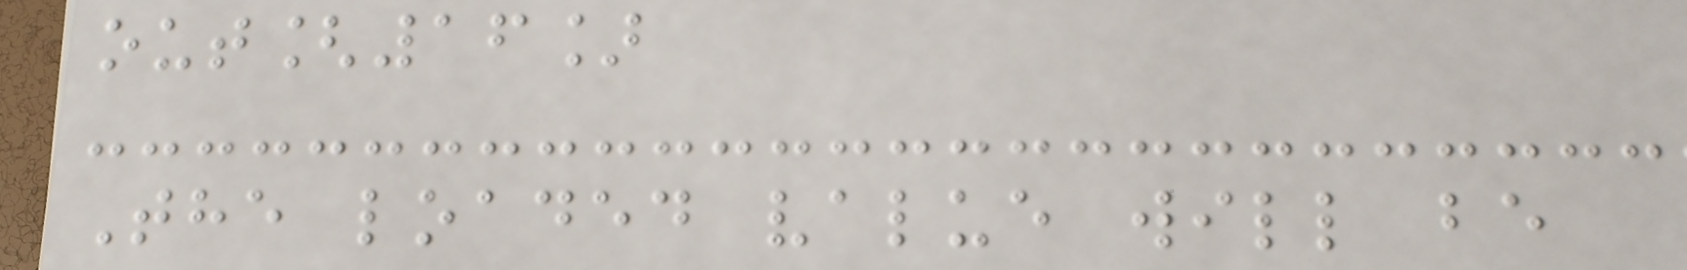out[16]
The loaded value will be
